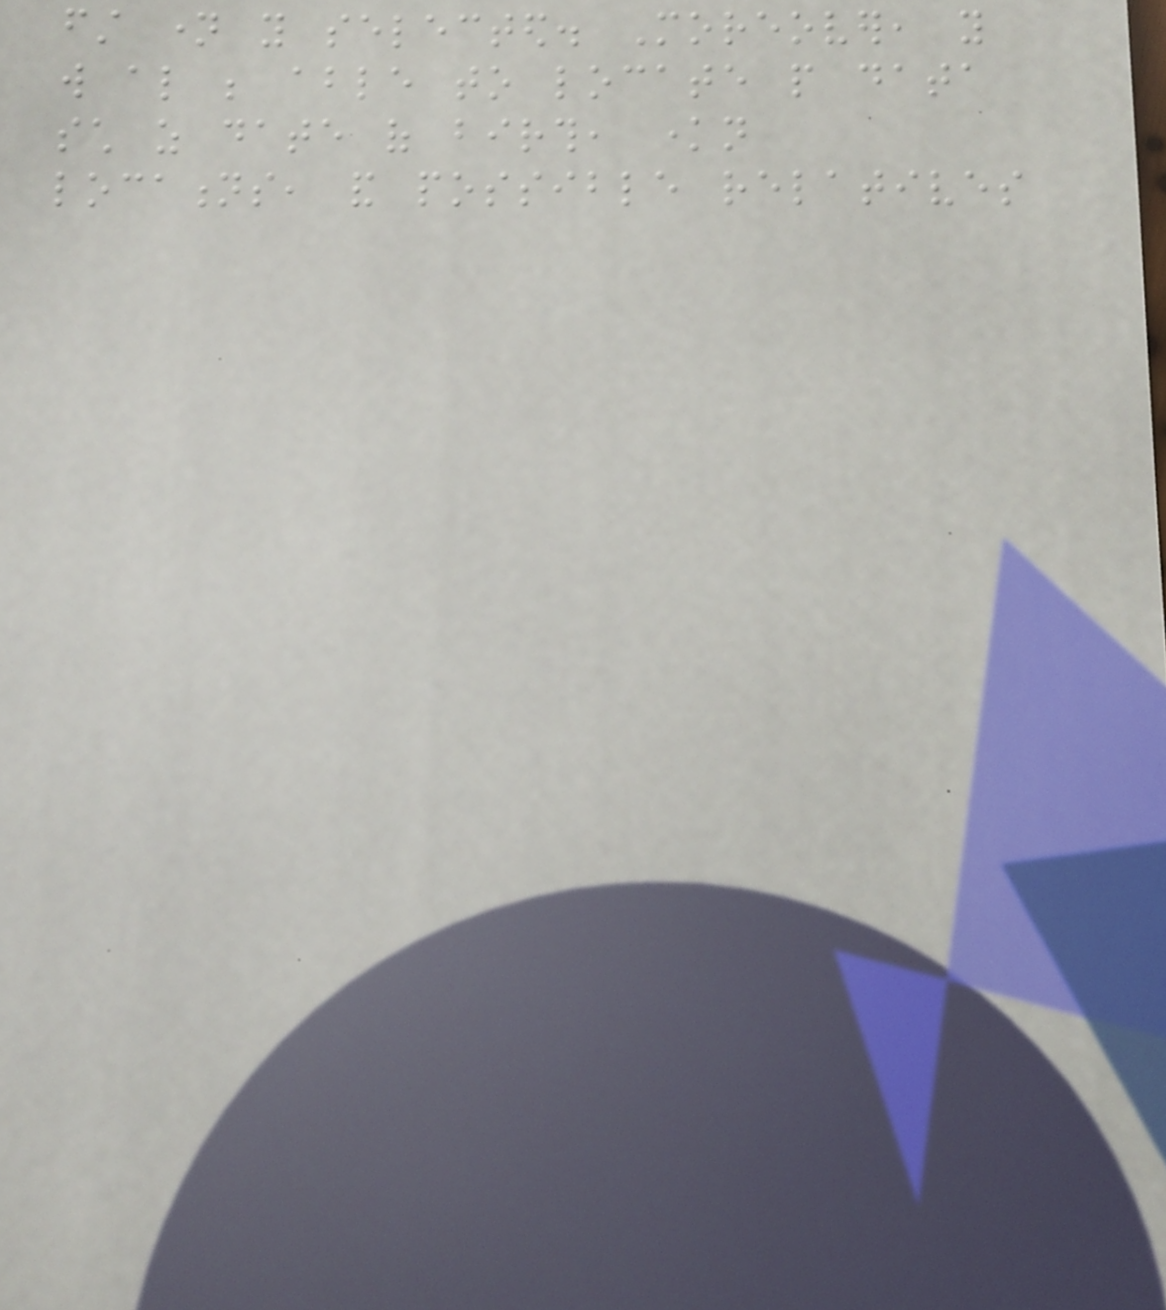first name you selected. Moreover, you
will also be able to locate people data
such as date of birth, known
locations, and possible relatives
